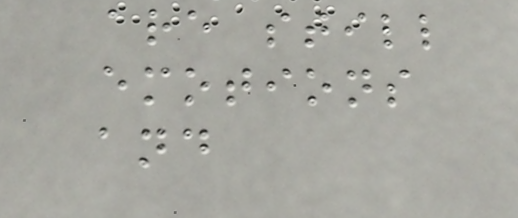are still
emotions
and
